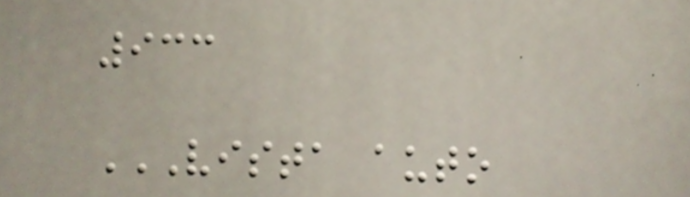933
VISTA AUTO
